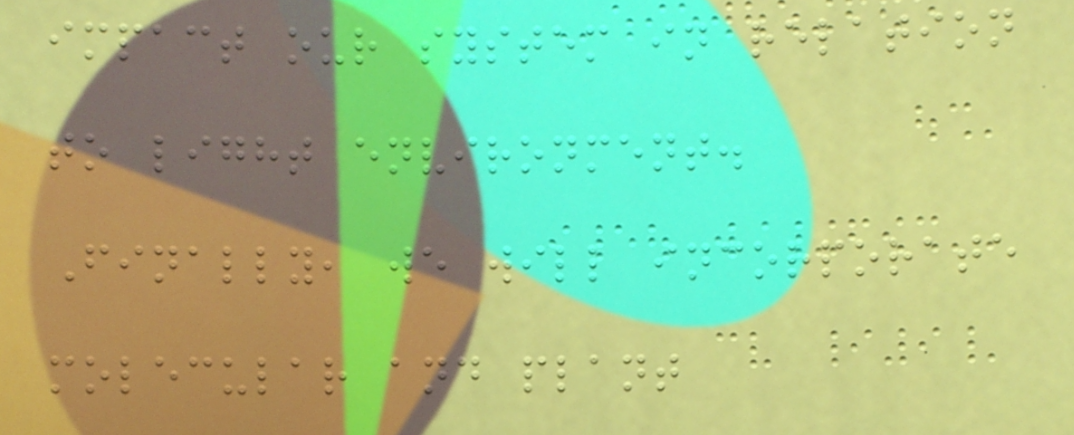impact our system in relation
to light environment.
Finally, we will incorporate
molecular and plant
